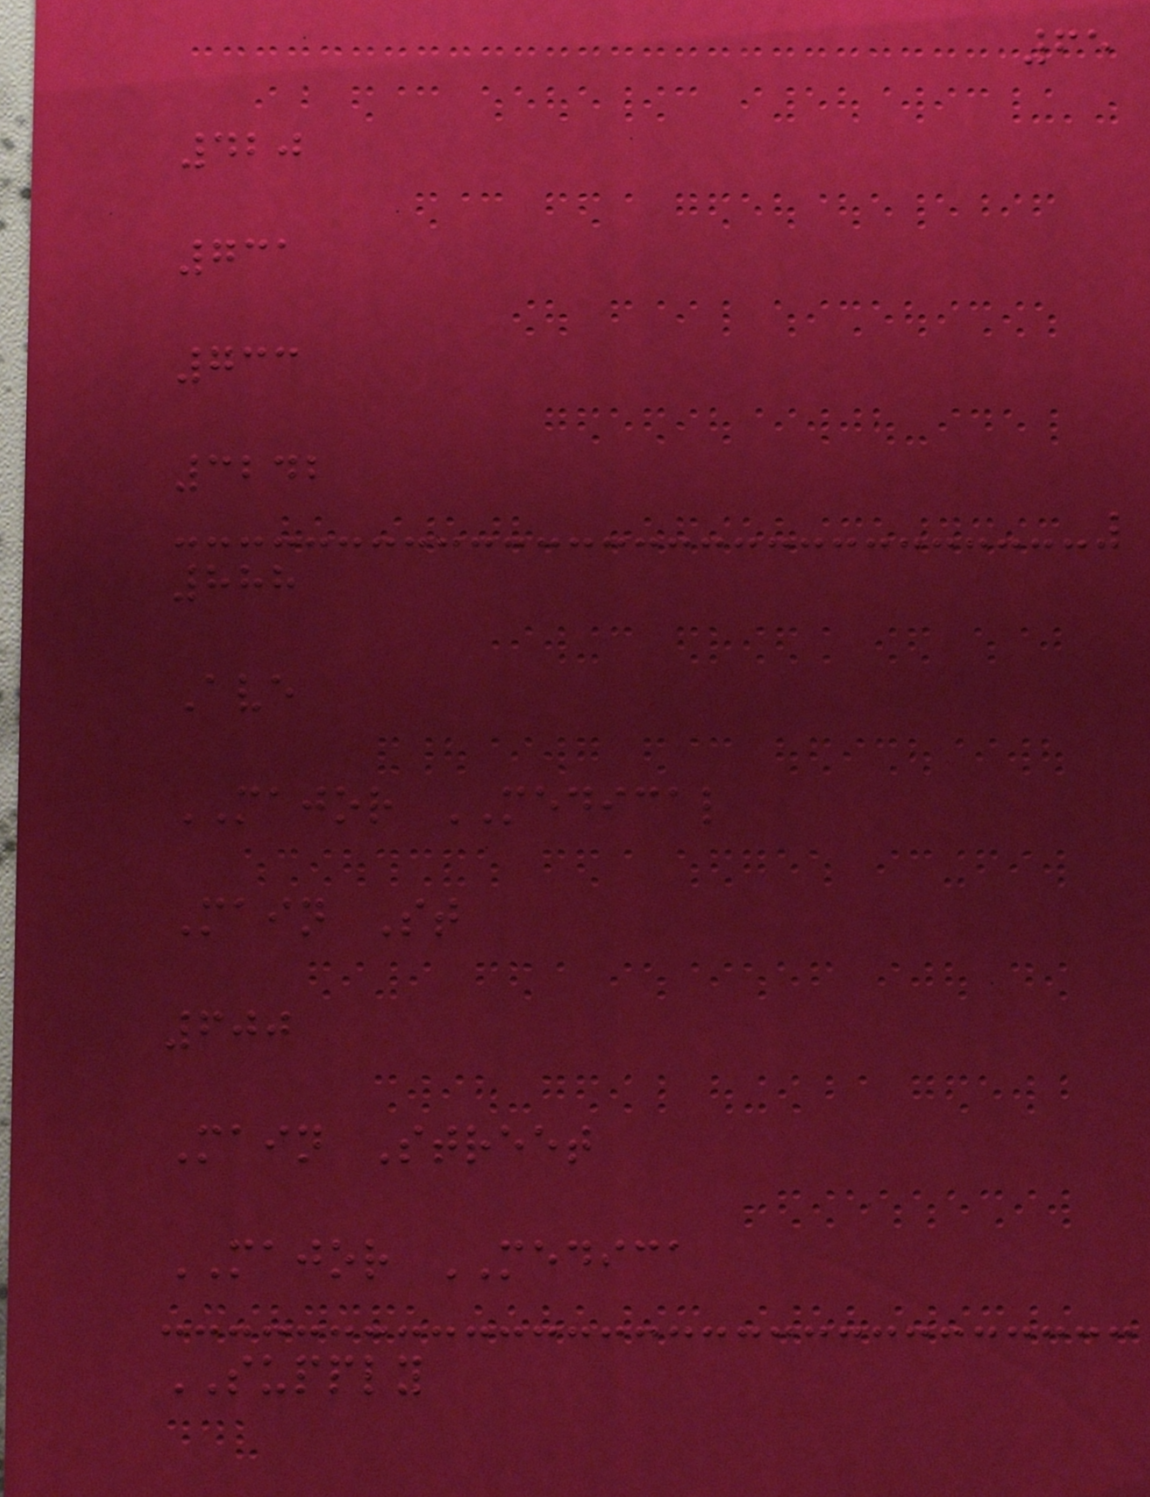65
420
731
733
3242
888
Ave
MAJOR MEDICAL
Main St
600
Main Street
MAJOR MEDICA
SUPPLY
